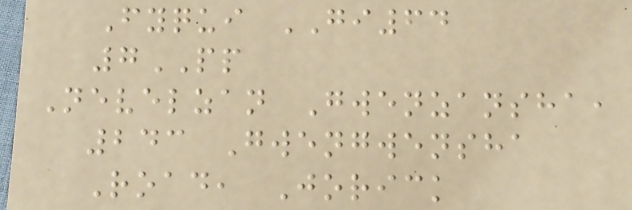Fyqui GI64
7PP
Nevelzan Gwenzansha,
243 Gwengwensha
Road, Jorick
